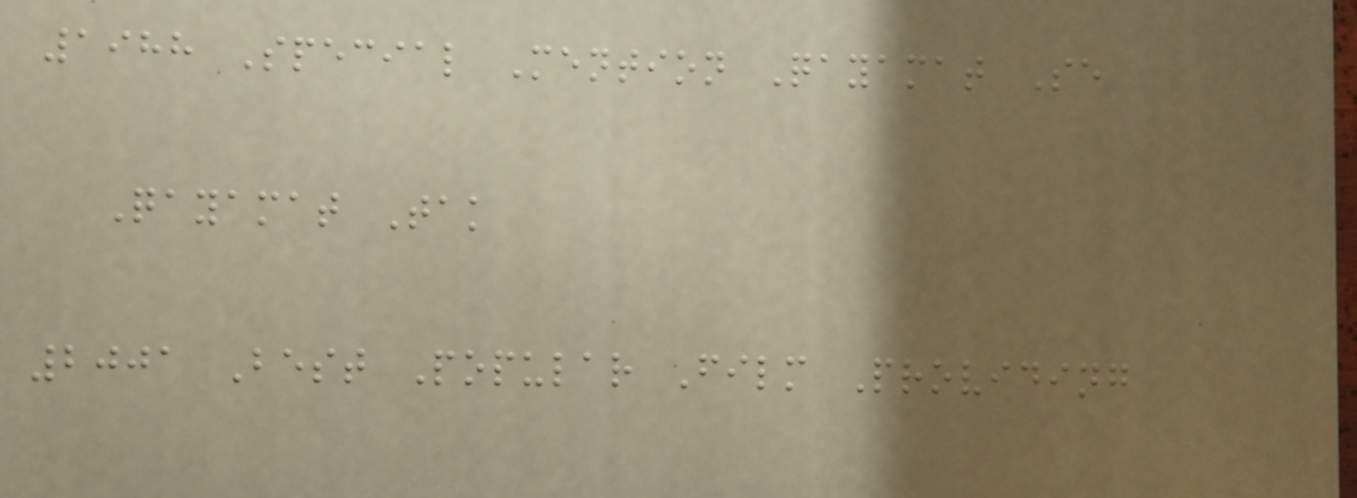1988 Special Mention Qayamat Se
Qayamat Tak
2001 Best Popular Film Providing
